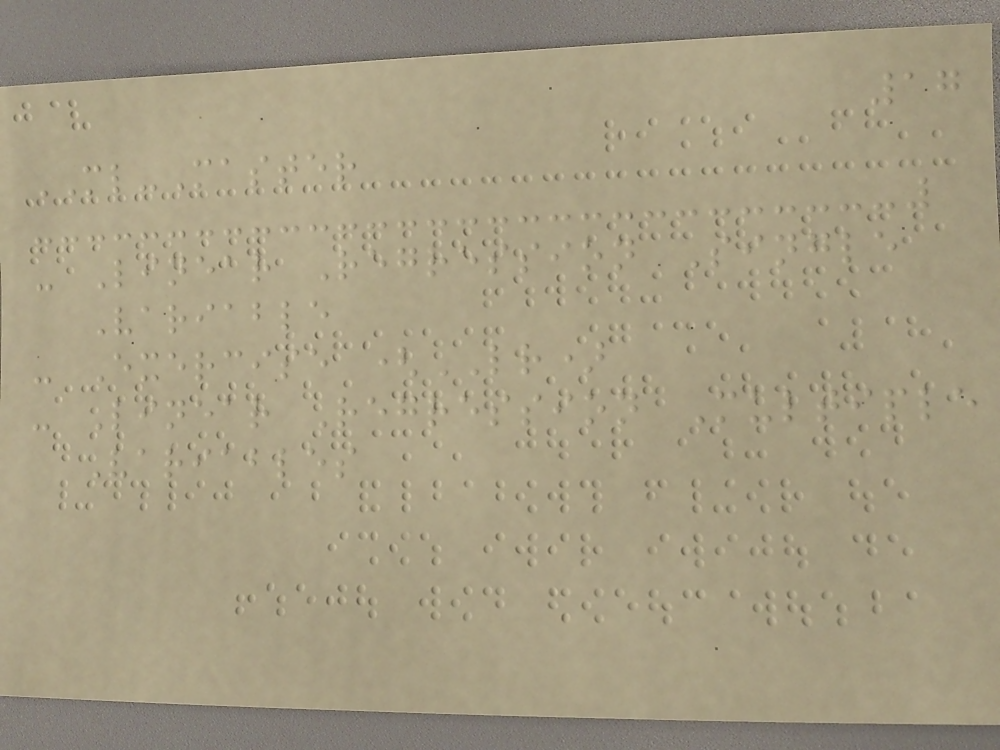17
ML-Master
- Linear Regression Single
Variable
- Exercise (LR)
- Linear Regression Multiple
Variables
